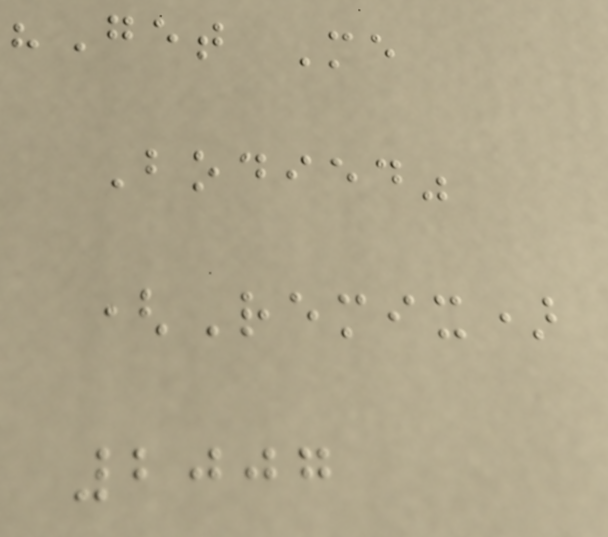"Get Me
Bodied"
(Remix)
2007
